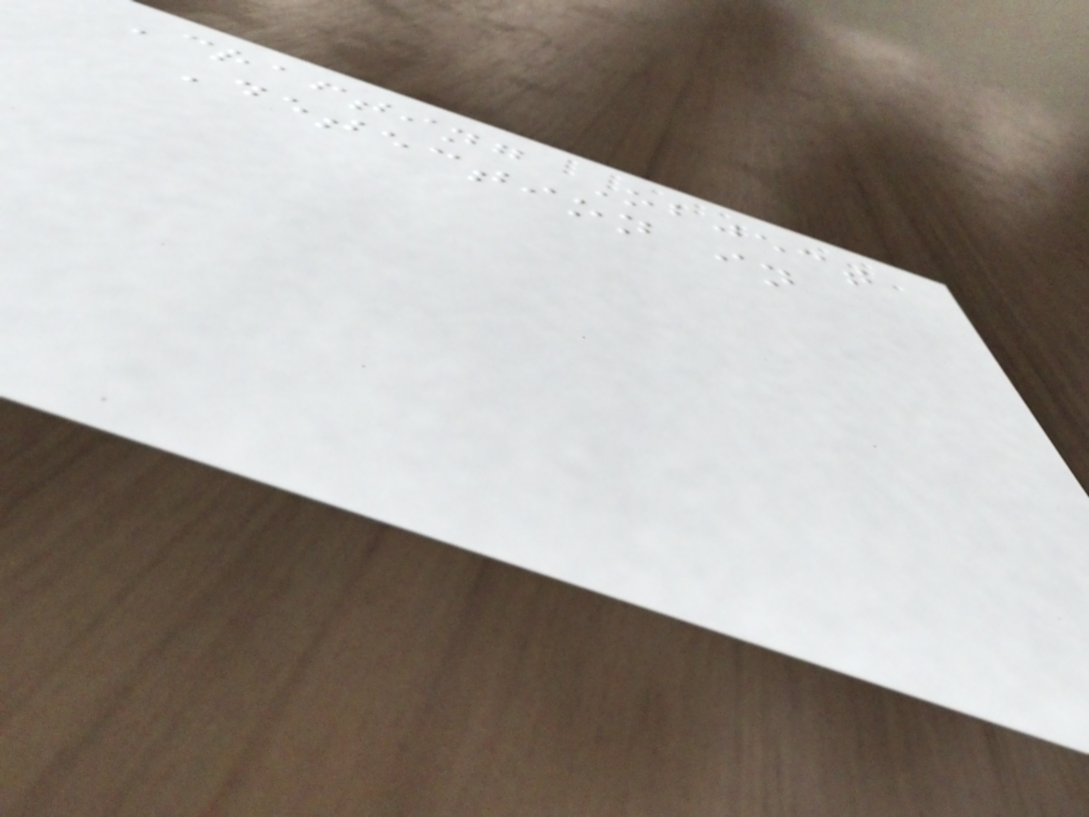Crafting Object
Detection in
